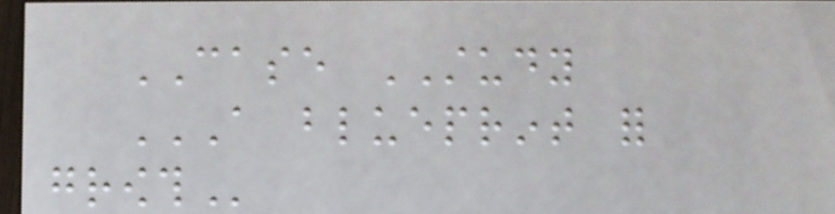CASE STUDY
A BLUEPRINT FOR
GROWTH
